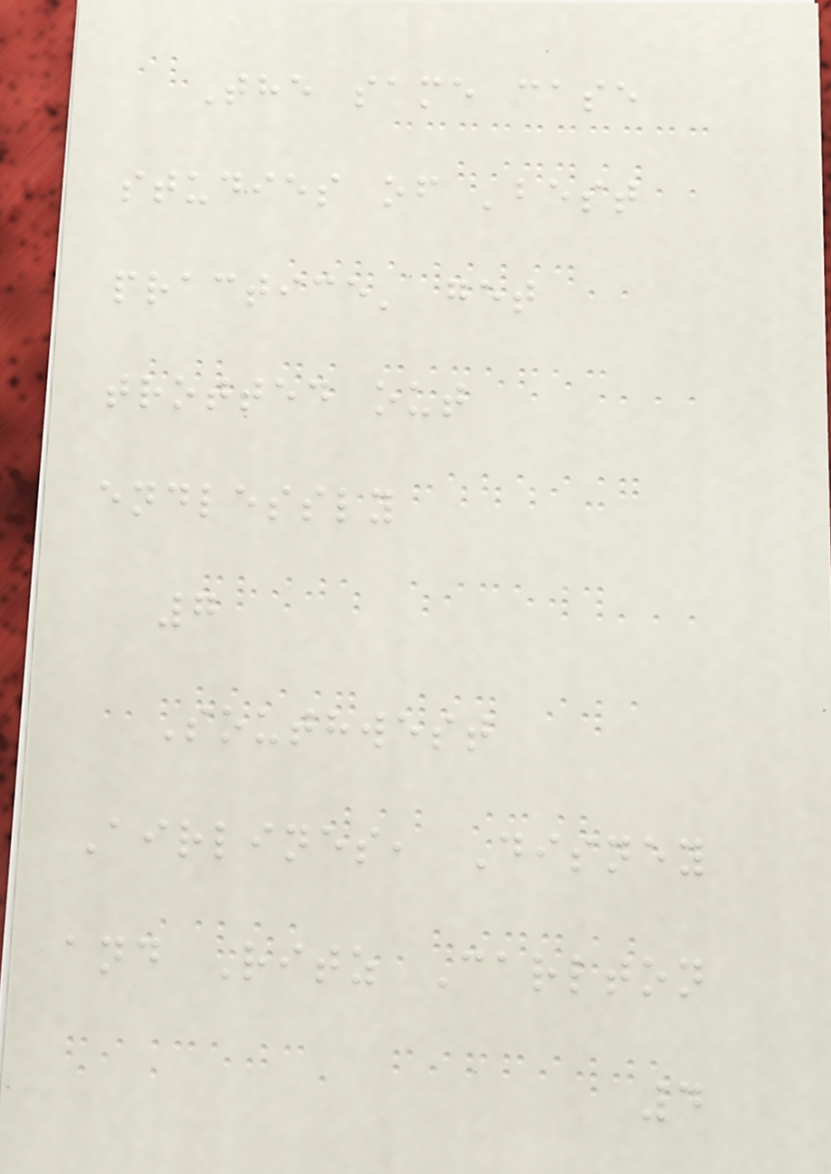The same case
studies of 'best
practice' get
trotted out
endlessly
7
Southwest
Airlines, Disney
and Ritz Carlton
4
